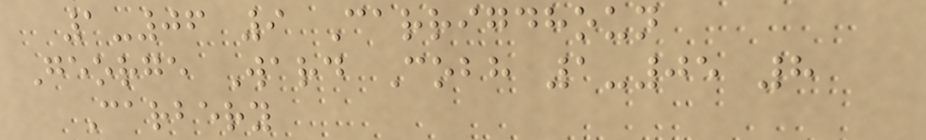1-06 9 Carrigdhoun
George Ward Cobh 1-05 8
Carbery
